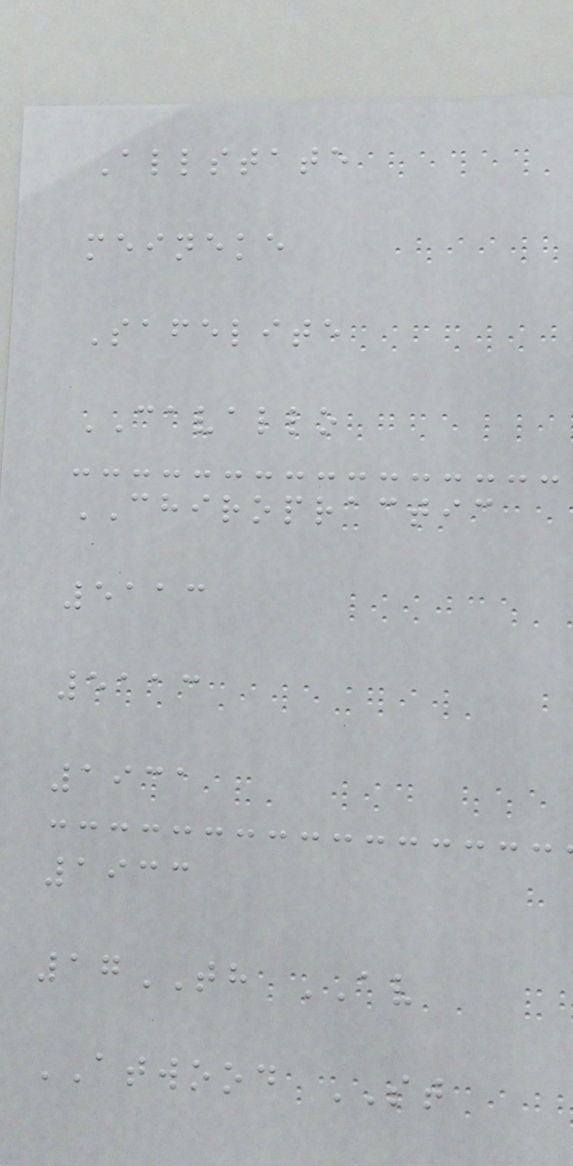Allstate
meineke
Safelite
CAVALLO
CHIROPRACTIC
5113
5113
1931
1933
17TH AV
ATWOOD ST
